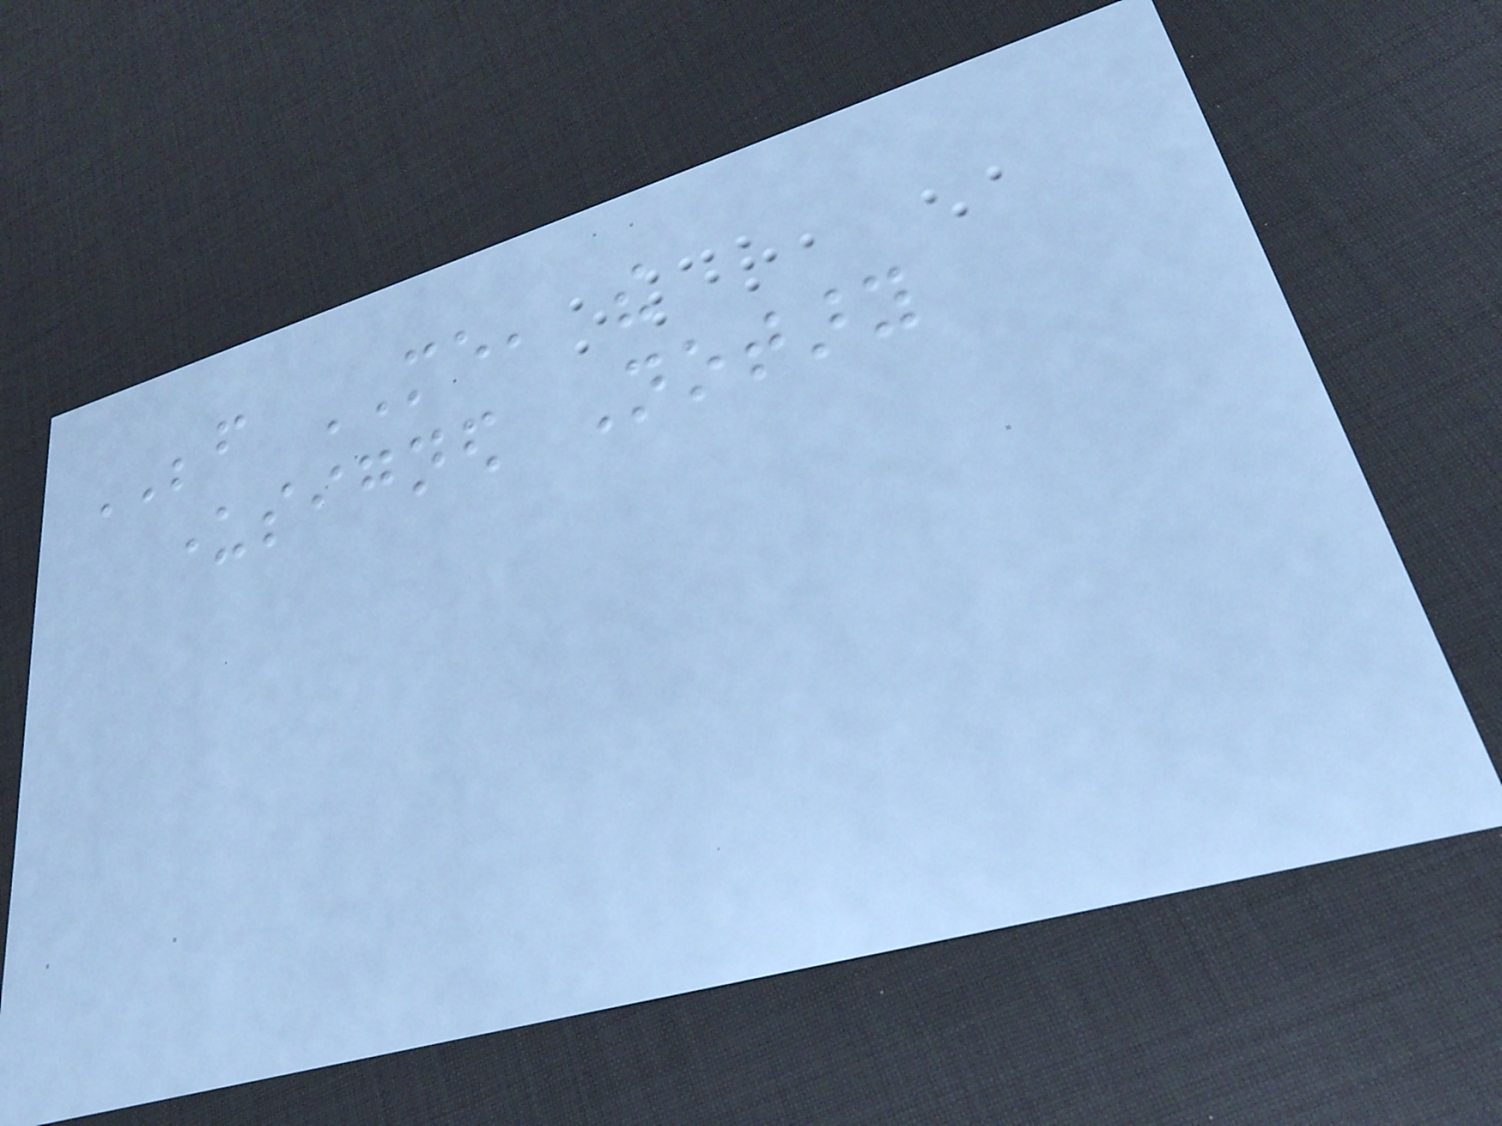BEFORE ME, the
undersigned Notary
